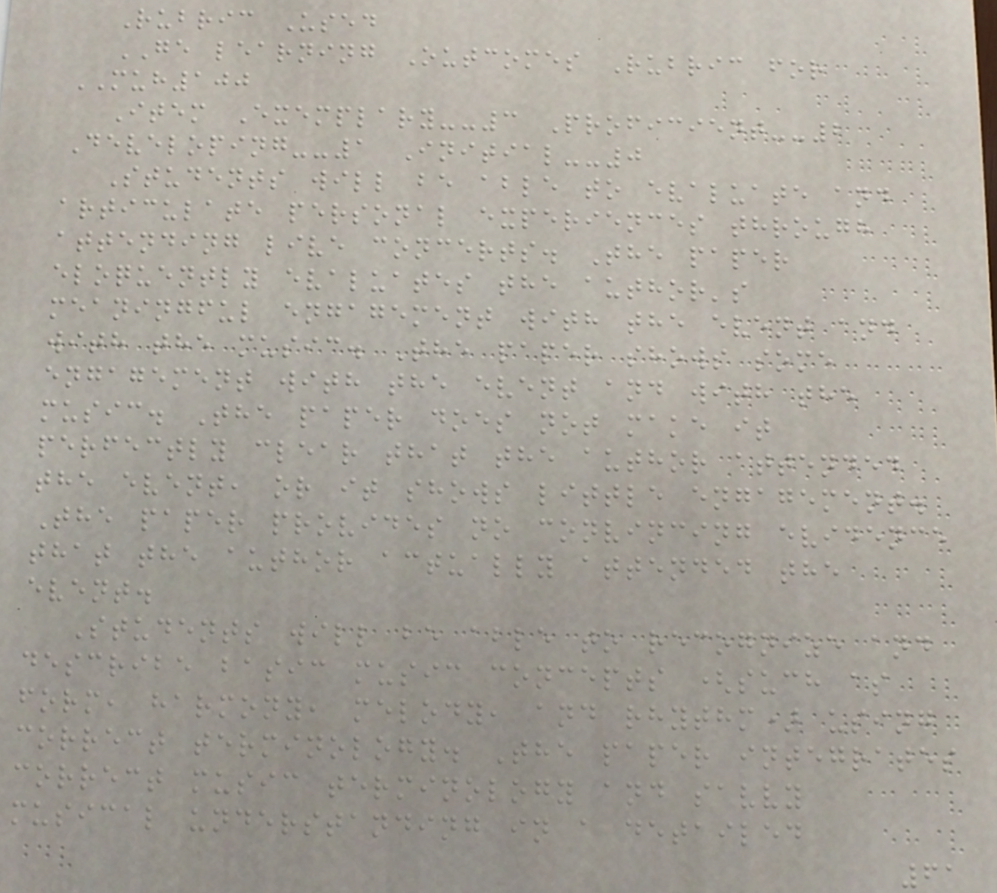Rubric Used
GE learning Outcomes Rubric for
MUH100
Item Exemplary--3 Proficient--2
Developing--1 Initial--0
Students will be able to evaluate and
articulate personal experiences through
attending live concerts. The paper
eloquently evaluates the author's
meaningful engagement with the event and
with the music. The paper shows some
engagement with the event and with the
music. The paper does not make it
perfectly clear that the author attended
the event, or it shows little engagement.
The paper provides no convincing evidence
that the author actually attended the
event.
Students will be able to recognize and
describe basic music concepts (such as
form, harmony, melody, and rhythm) using
correct terminology. The paper integrates
correct music terminology and savvy
musical understanding in a detailed
61
